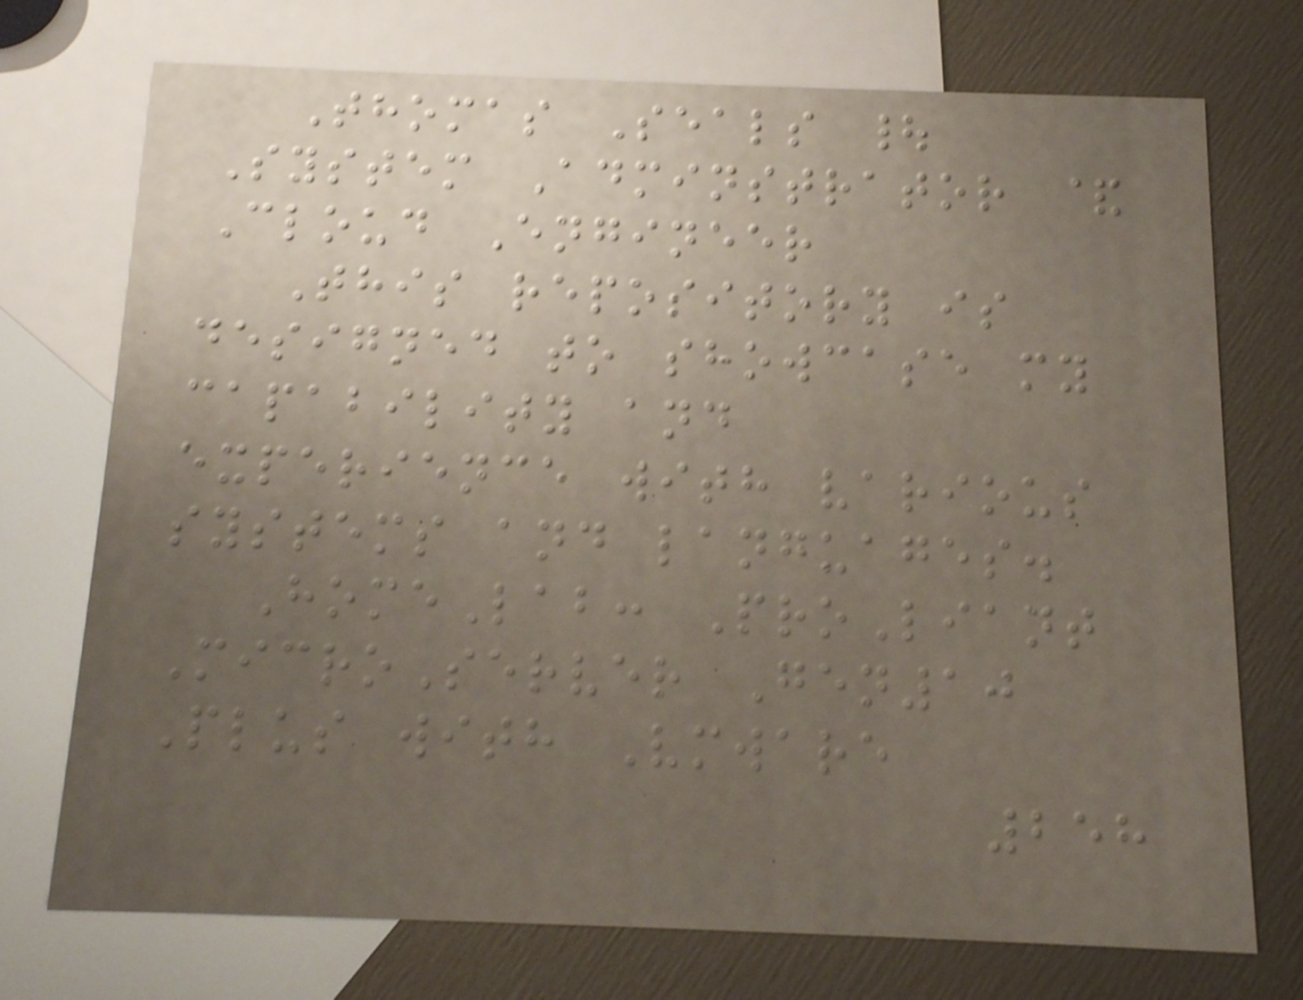Thomas Seals |
System Adminstrator &
Cloud Engineer
This repository is
designed to showcase my
capability and
experience with various
systems and languages.
HomeLab: ProLiant
MicroServer Gen10
Plus with Vmware
258
